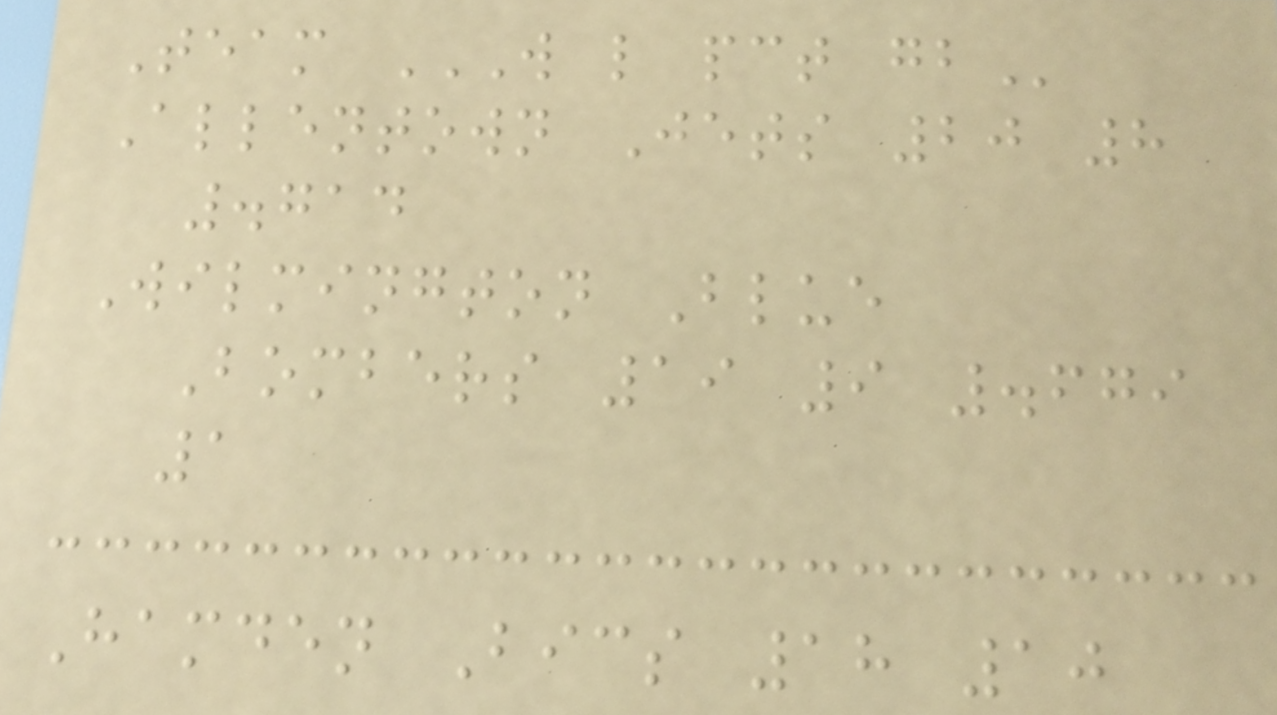Team W L PCT GB
Allentown Jets 20 8
.714
Wilmington Blue
Bombers 19 9 .679
1
Hamden Bics 18 10
